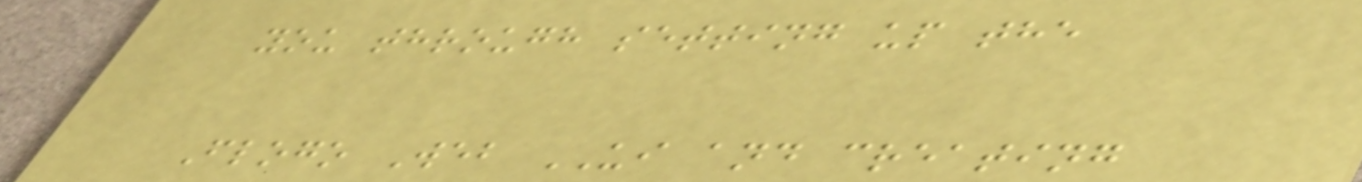you through setting up the
Flogo Web UI and creating
